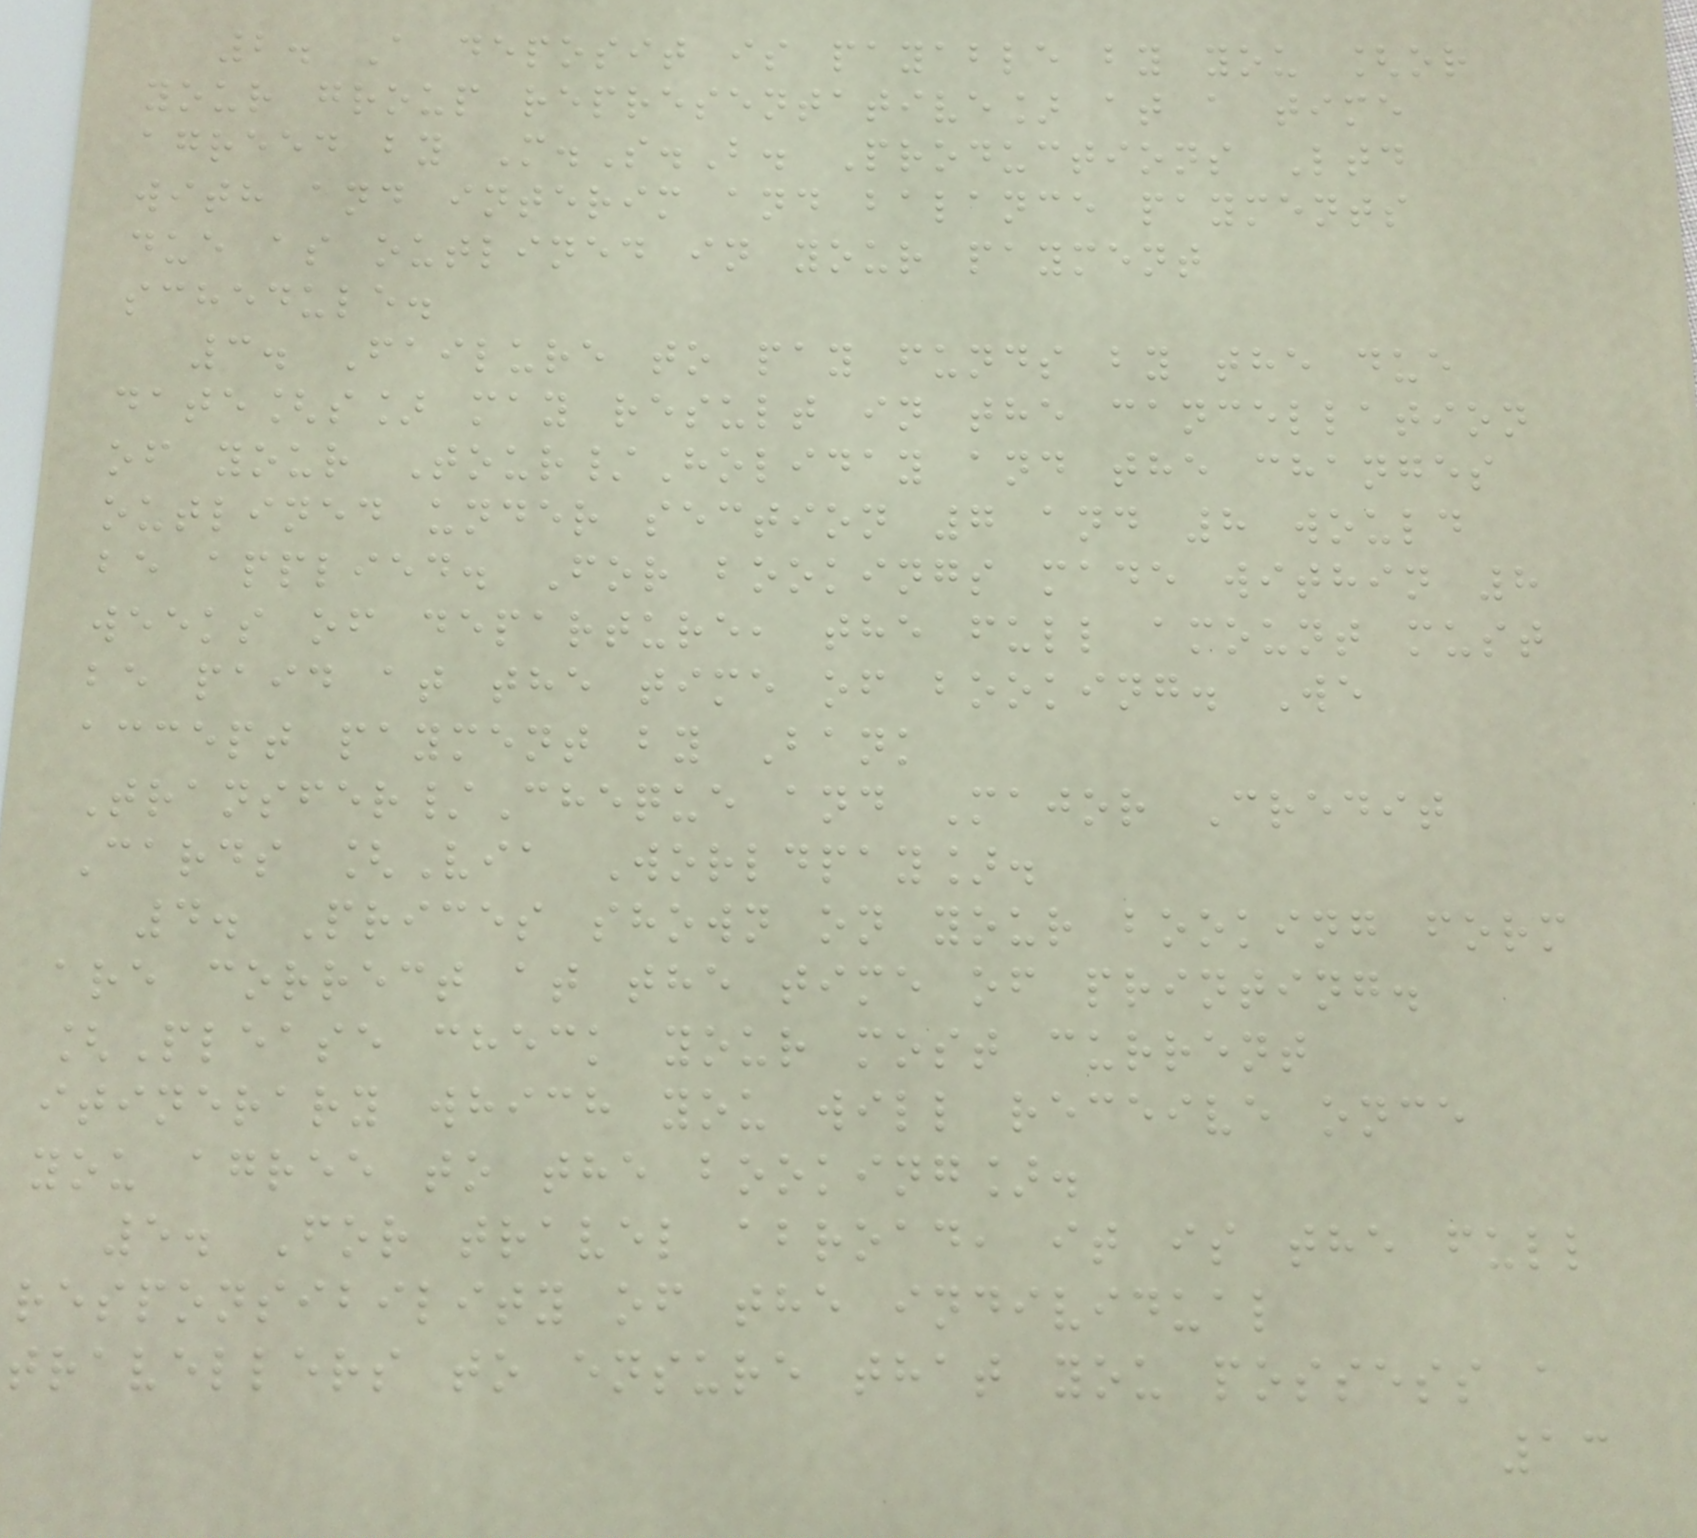2. A deposit is payable by you [or
your group representative] at a time
agreed by M.S.B. Productions Ltd
with and interim and balance payments
due as outlined in your payment
schedule.
3. Failure to pay funds by the due
date[s] may result in the cancellation
of your Tour/Holiday and the changes
outlined under section 7 and 8 would
be applied. For bookings made within 8
weeks of departure, the full amount must
be paid at the time of booking. We
accept payment by Bank
Transfer/Cheque and Major Credit
Cards [Via Worldpay].
4. Prices shown on your booking form
are correct at the time of printing.
[Please check your most current
itinerary which you will receive once
you agree to the booking].
5. For travel abroad, it is the full
responsibility of the individual
travellers to ensure that you possess a
13
